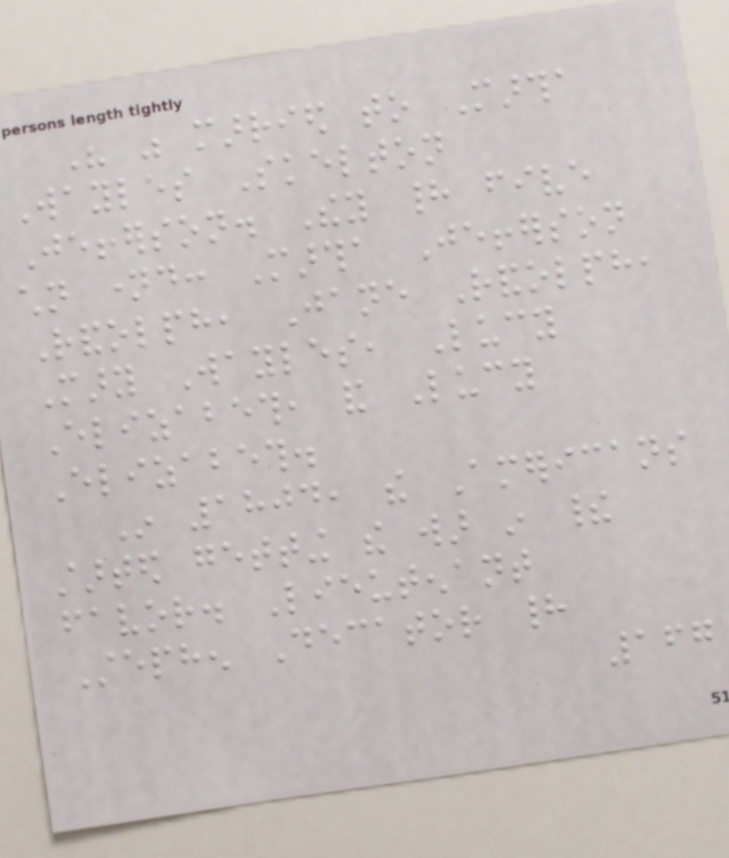His was married to Martha
Wayles Skelton
Jefferson. They had five
children named: Martha Jefferson
Randolph, Jane Randolph,
Mary Wayles, Lucy
Elizabeth, and Lucy
Elizabeth.
In 1804, the Americans
started getting the war in their
favor. Lieutenant
Stephen Decator had
167
